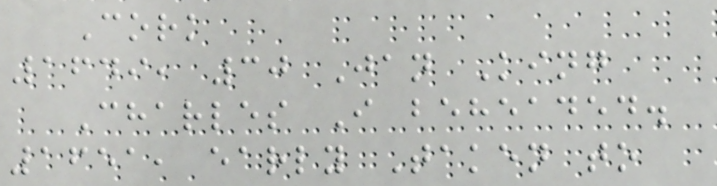Cork
1649, 30 Jan King
Charles I beheaded.
1651, early Taken to
